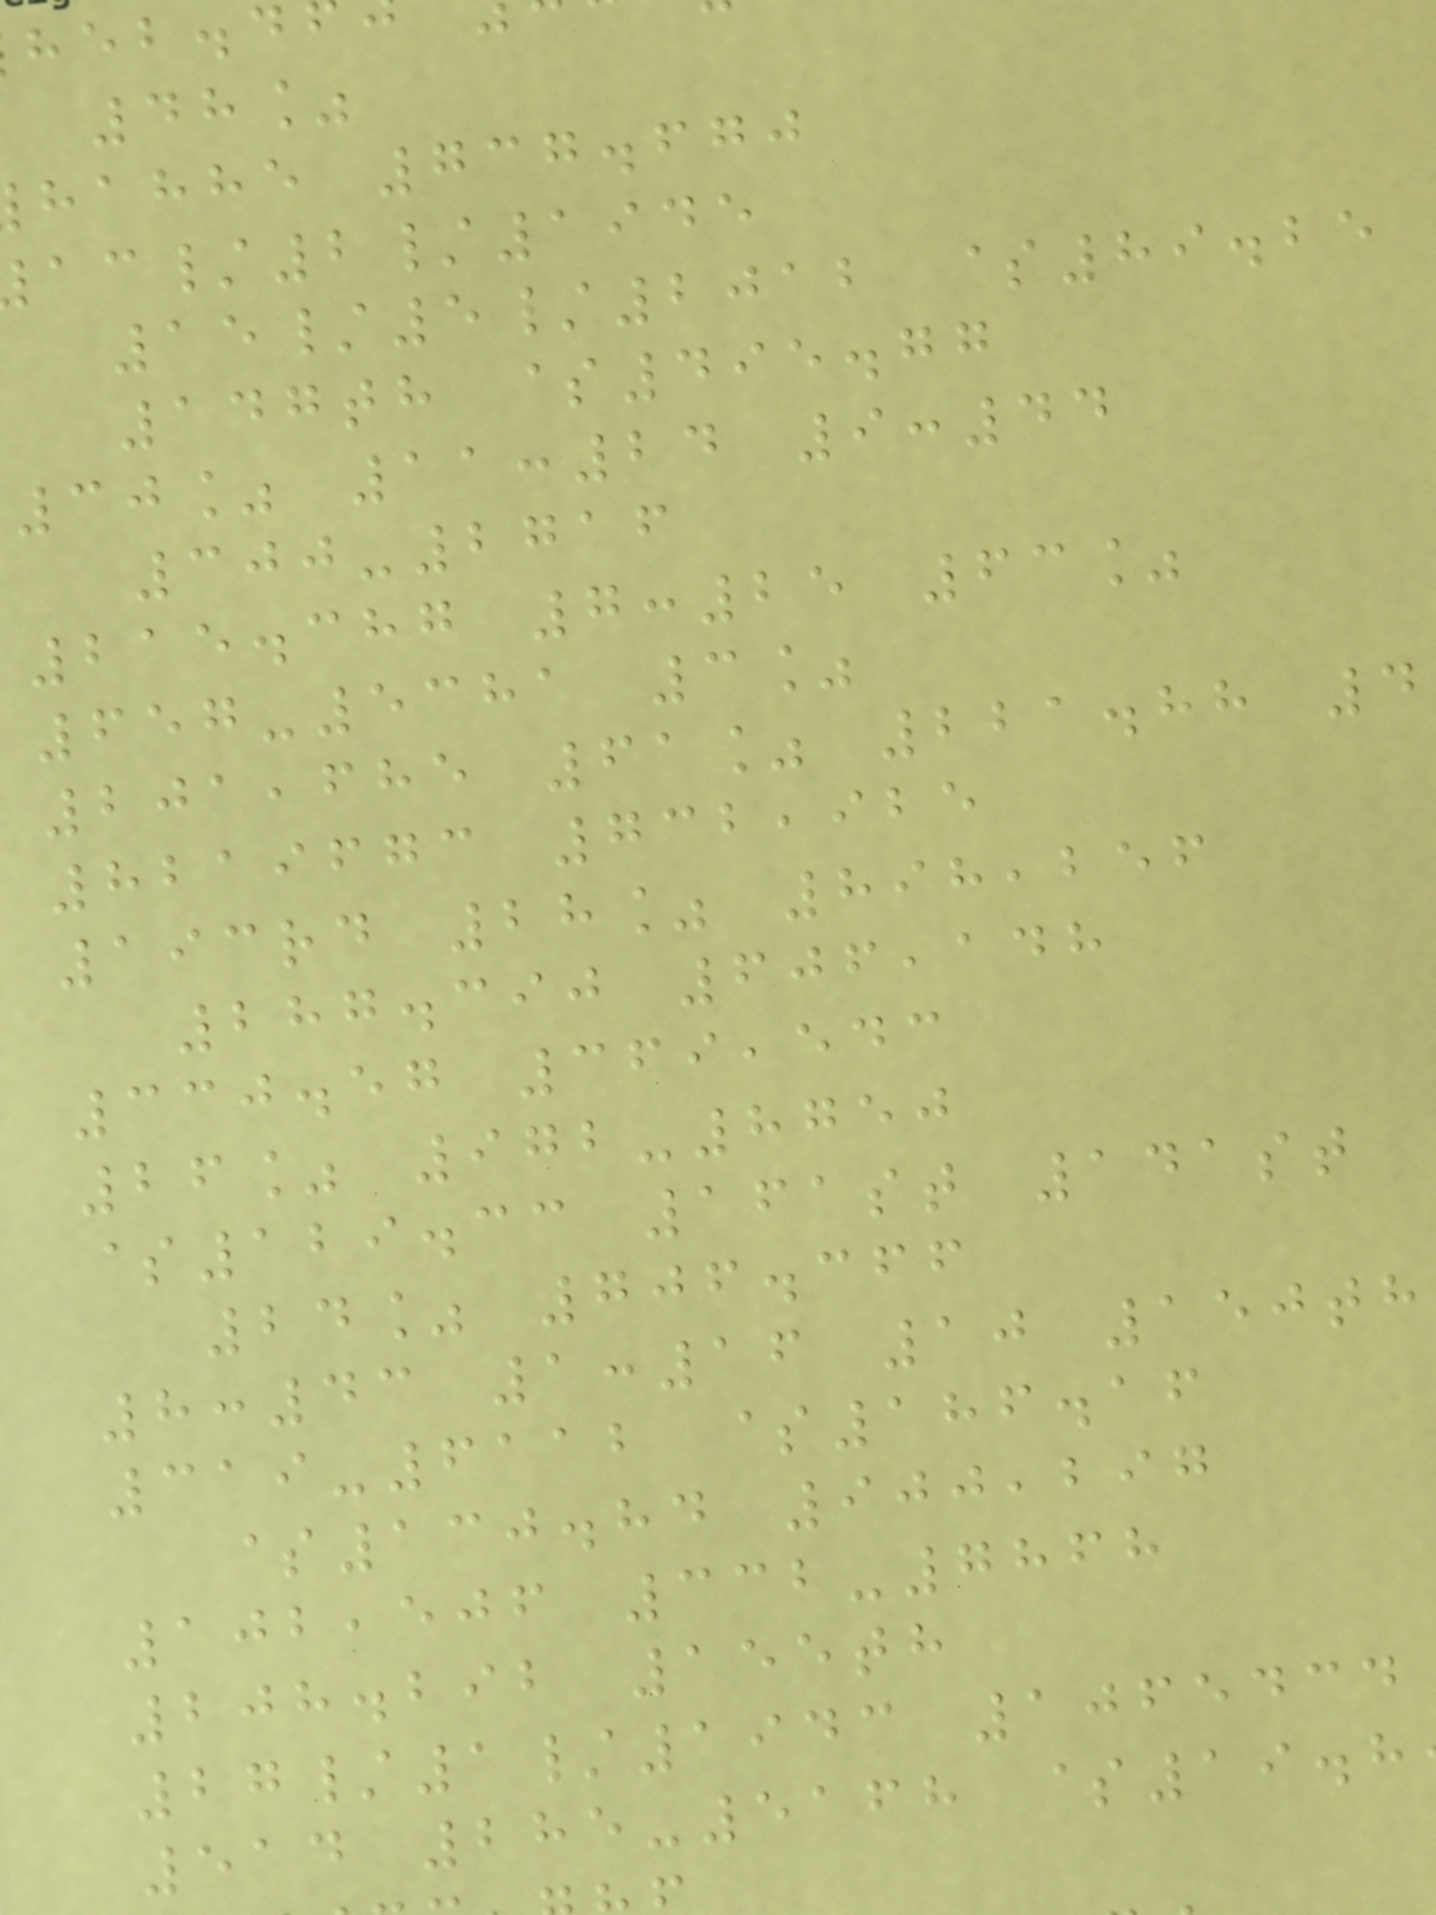48%
hahhe 737.670
/2/1945
15/5/2012 $89.25
147th $495.77
30% 11:24 9:44
300-2716
215.387 7:25 63%
657-5381 3%
201,685 61% 221.88 4
8219673 732,925
193rd 28% 898,256
287.390 606,148
330.57 369,543
26% 972-8750
$129.33 161st 141st
24% 706.366
8:43 1:16 10 150th
319-6112 $186.16
$130.84 900,297
102,506 332-7868
208.292 155th
27/1/1943 1065434
514 285-5168 $19.8
